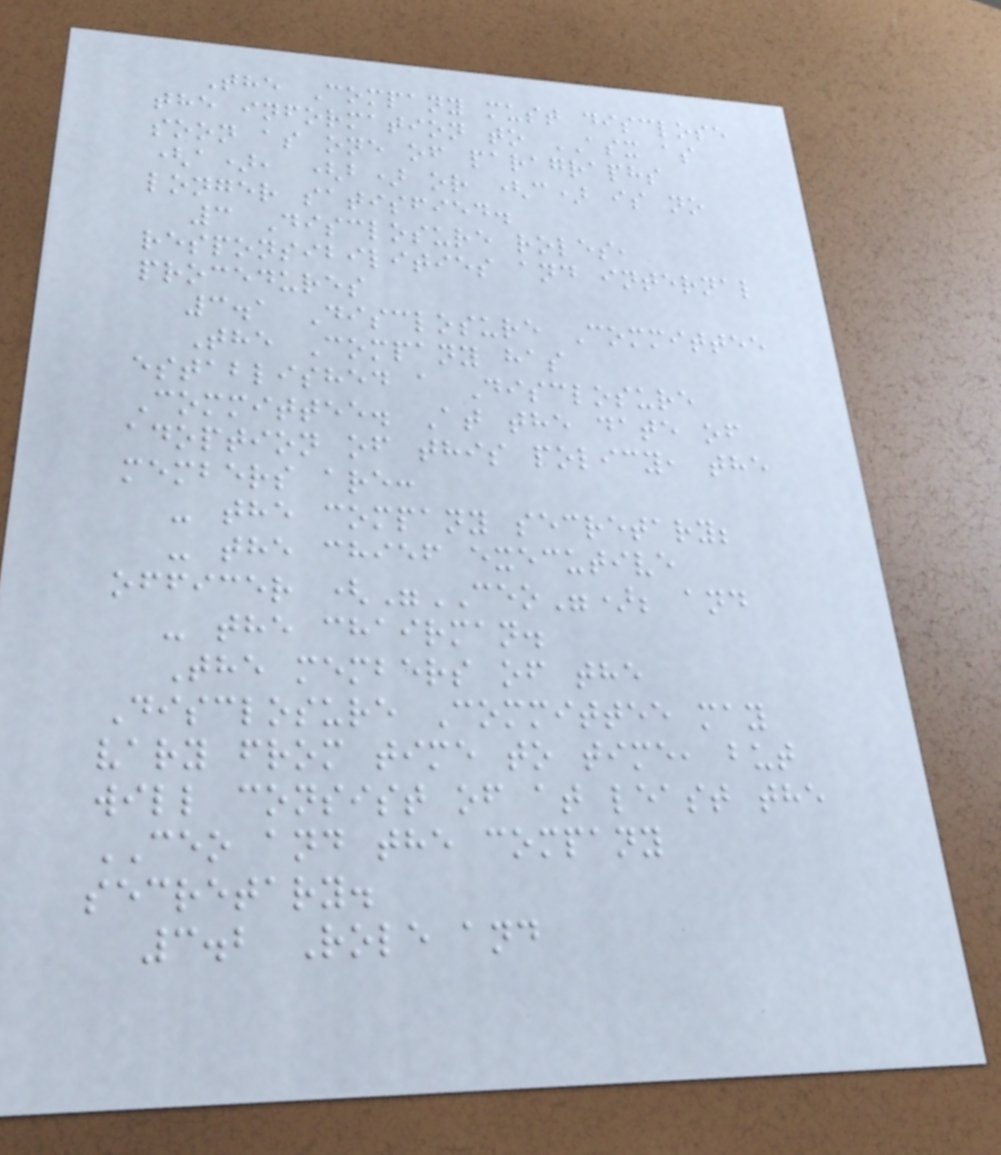The Company must disclose
the information to ASX as
soon as one of paragraphs
(a), (b) or (c) is no
longer satisfied.
3 Disclosure roles,
responsibilities and internal
procedures
3.1 Disclosure Committee
The Company has
established a Disclosure
Committee. At the date of
adoption of this policy, the
members are:
- the company secretary;
- the chief executive
officer ("CEO"); and
- the chairman.
The members of the
Disclosure Committee may
vary from time to time, but
will consist of at least the
CEO and the company
secretary.
3.2 Role and
